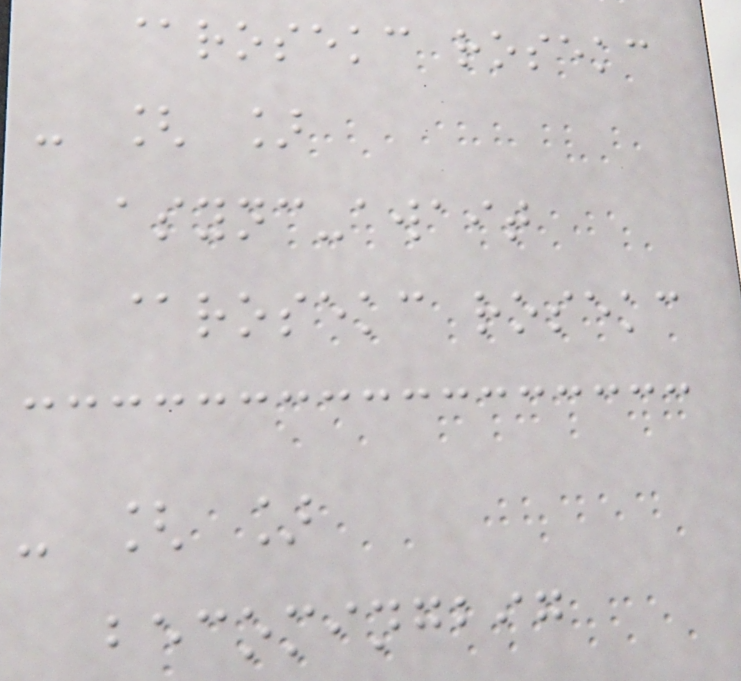@rosekc rosekc
- [ ]
async-await
@rosekc rosekc
- [ ]
becomingbig
